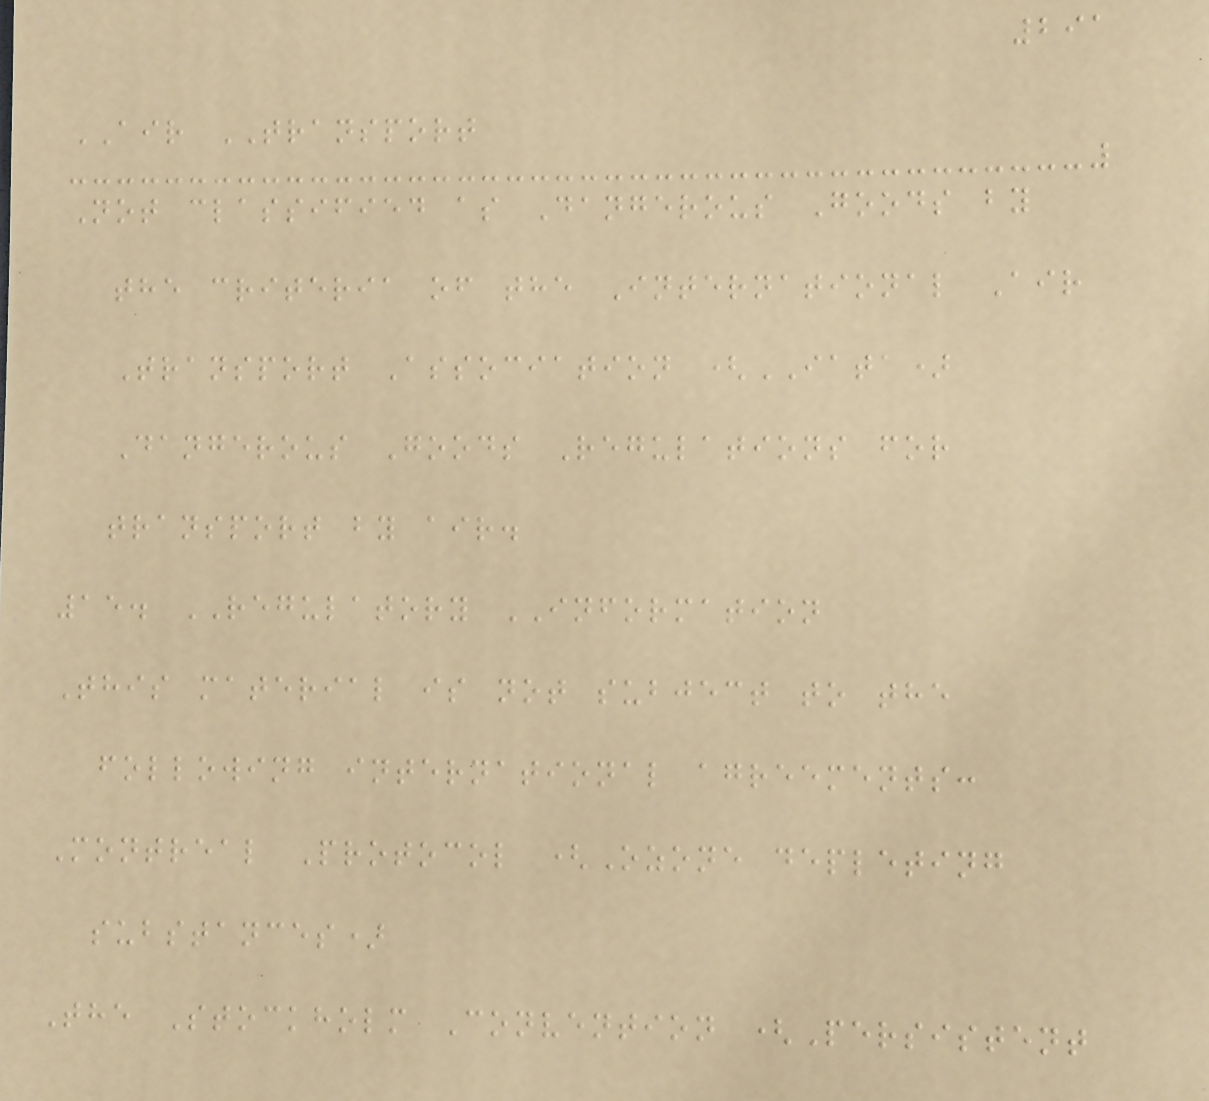291
AIR TRANSPORT
Not classified as Dangerous Goods by
the criteria of the International Air
Transport Association (IATA)
Dangerous Goods Regulations for
transport by air.
15. REGULATORY INFORMATION
This material is not subject to the
following international agreements:
Montreal Protocol (Ozone depleting
substances)
The Stockholm Convention (Persistent
